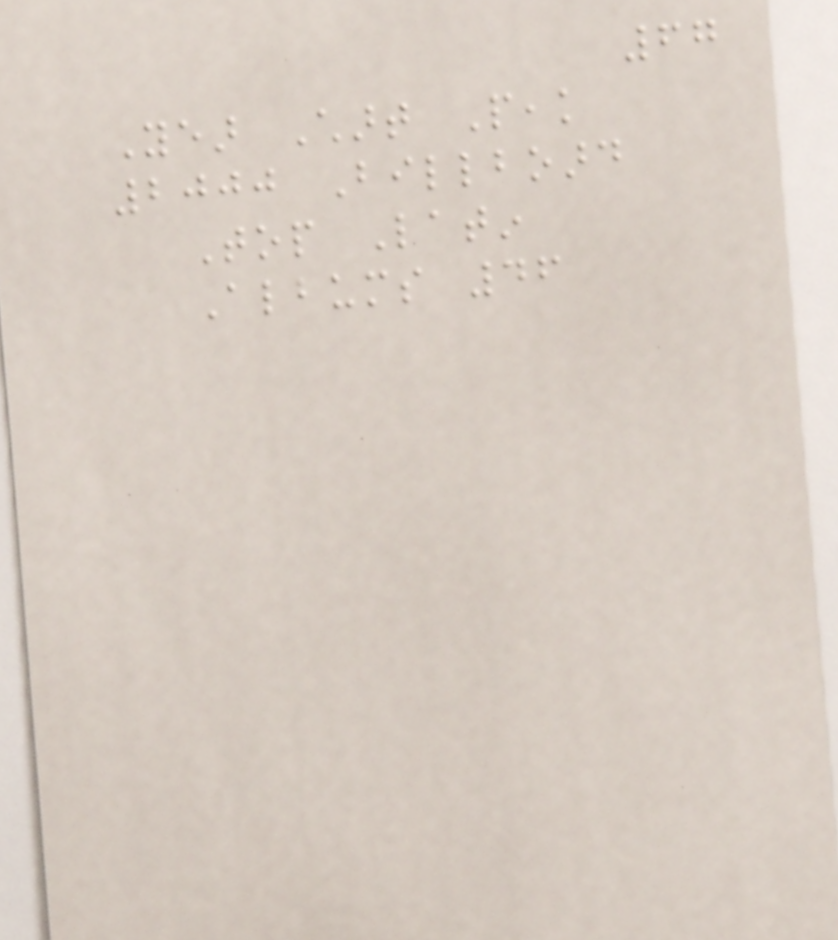67
Year Chart Peak
2000 Billboard
Top Latin
Albums 46
